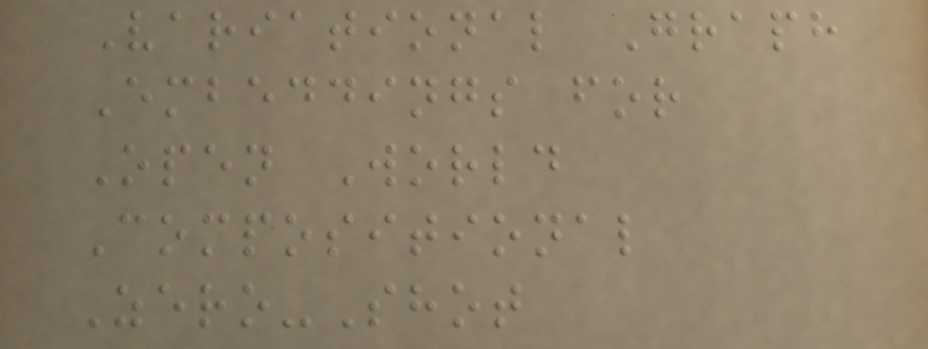Variational Graph
Embeddings for
Open World
Compositional
Zero-Shot
